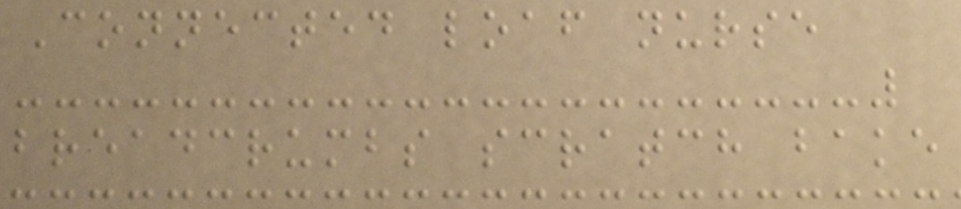Connected loaf nurse
breadcrumbs scratch bake
